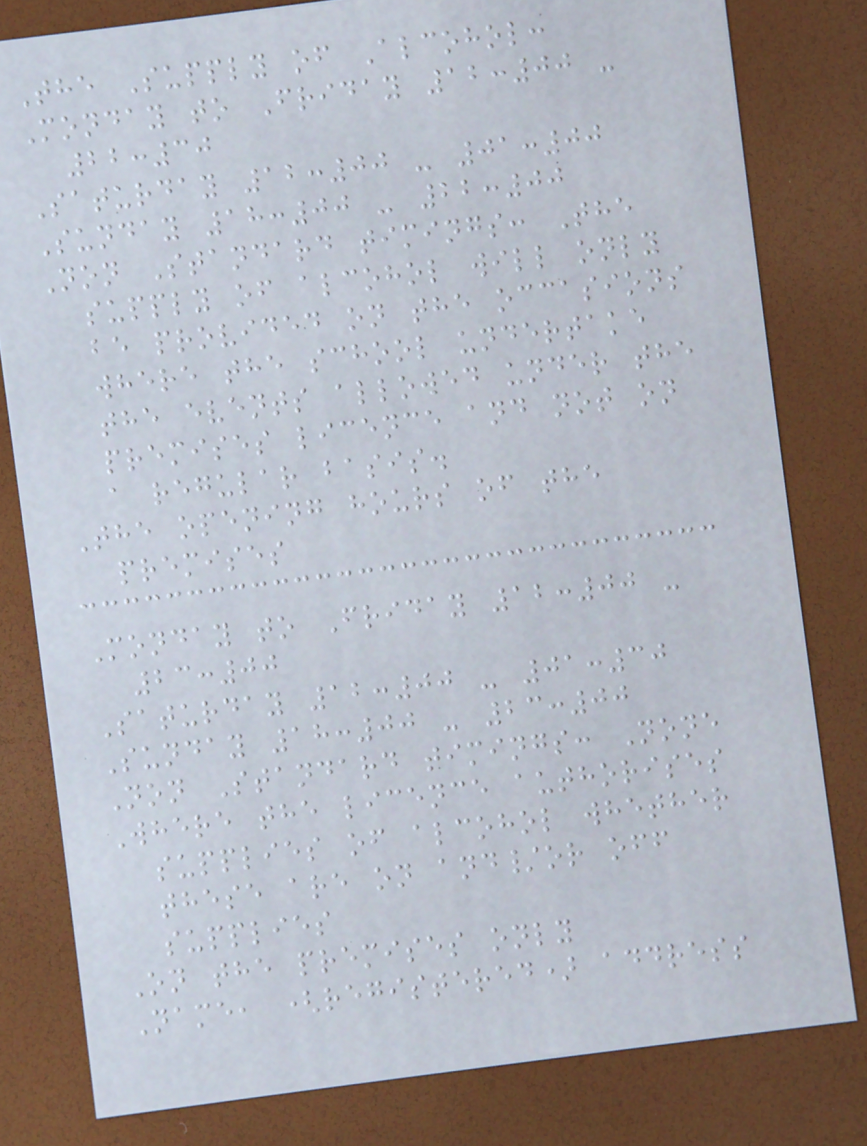The Supply of Alcohol:
Monday to Friday 12:00 -
22:30
Saturday 12:00 - 01:00
Sunday 18:00 - 22:00
Non Standard timings: The
supply of alcohol will only
be provided on the occasions
where the school undertake
the events allowed under the
premises licence and not on
a regular basis.
The opening hours of the
premises
Monday to Friday 12:00 -
23:00
Saturday 12:00 - 01:30
Sunday 18:00 - 23:00
Non Standard timings: None
Where the licence authorises
supplies of alcohol whether
these are on and/or off
supplies
On the premises only
Name, (registered) address
